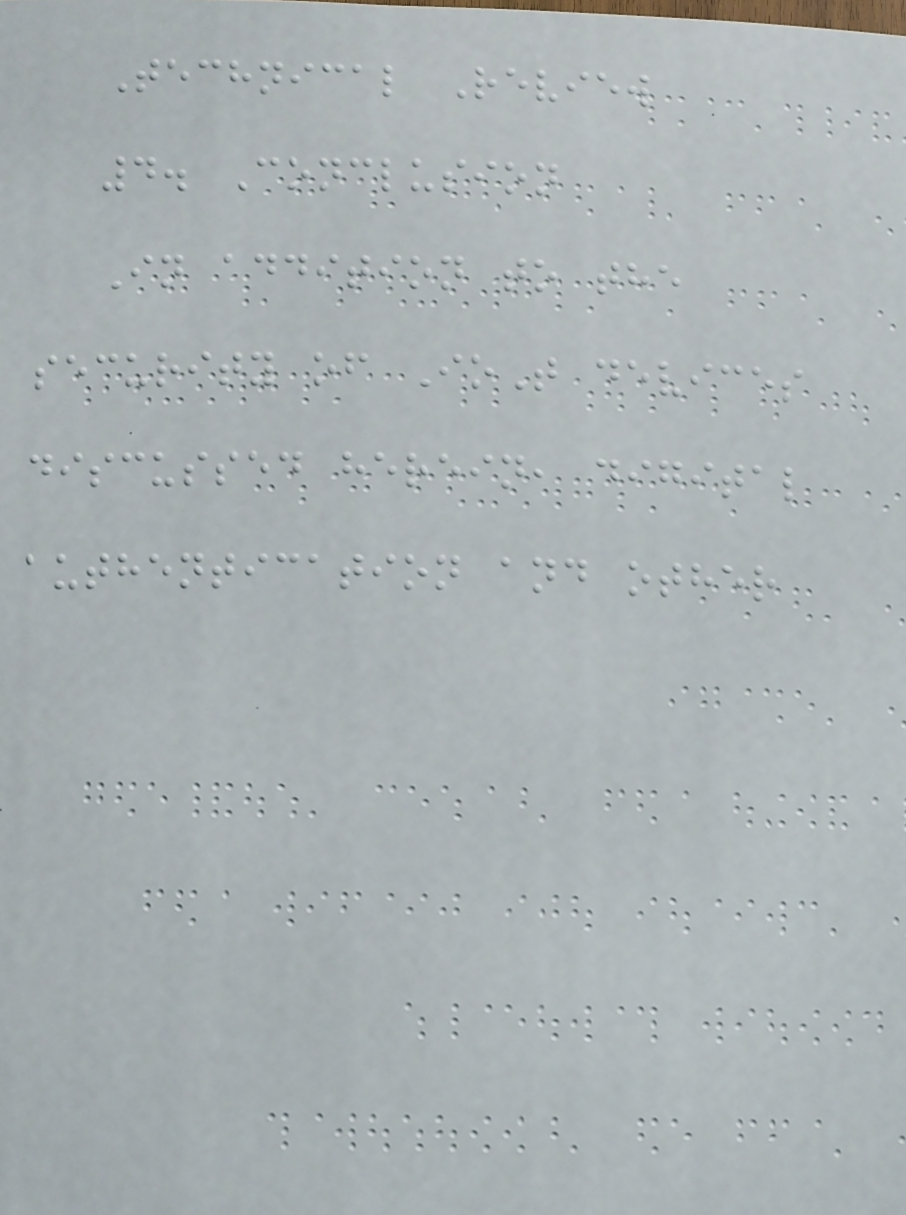Technical Review
4. Conclusion
In addition to the
security of IoT devices
discussed herein, digital
authentication and other
